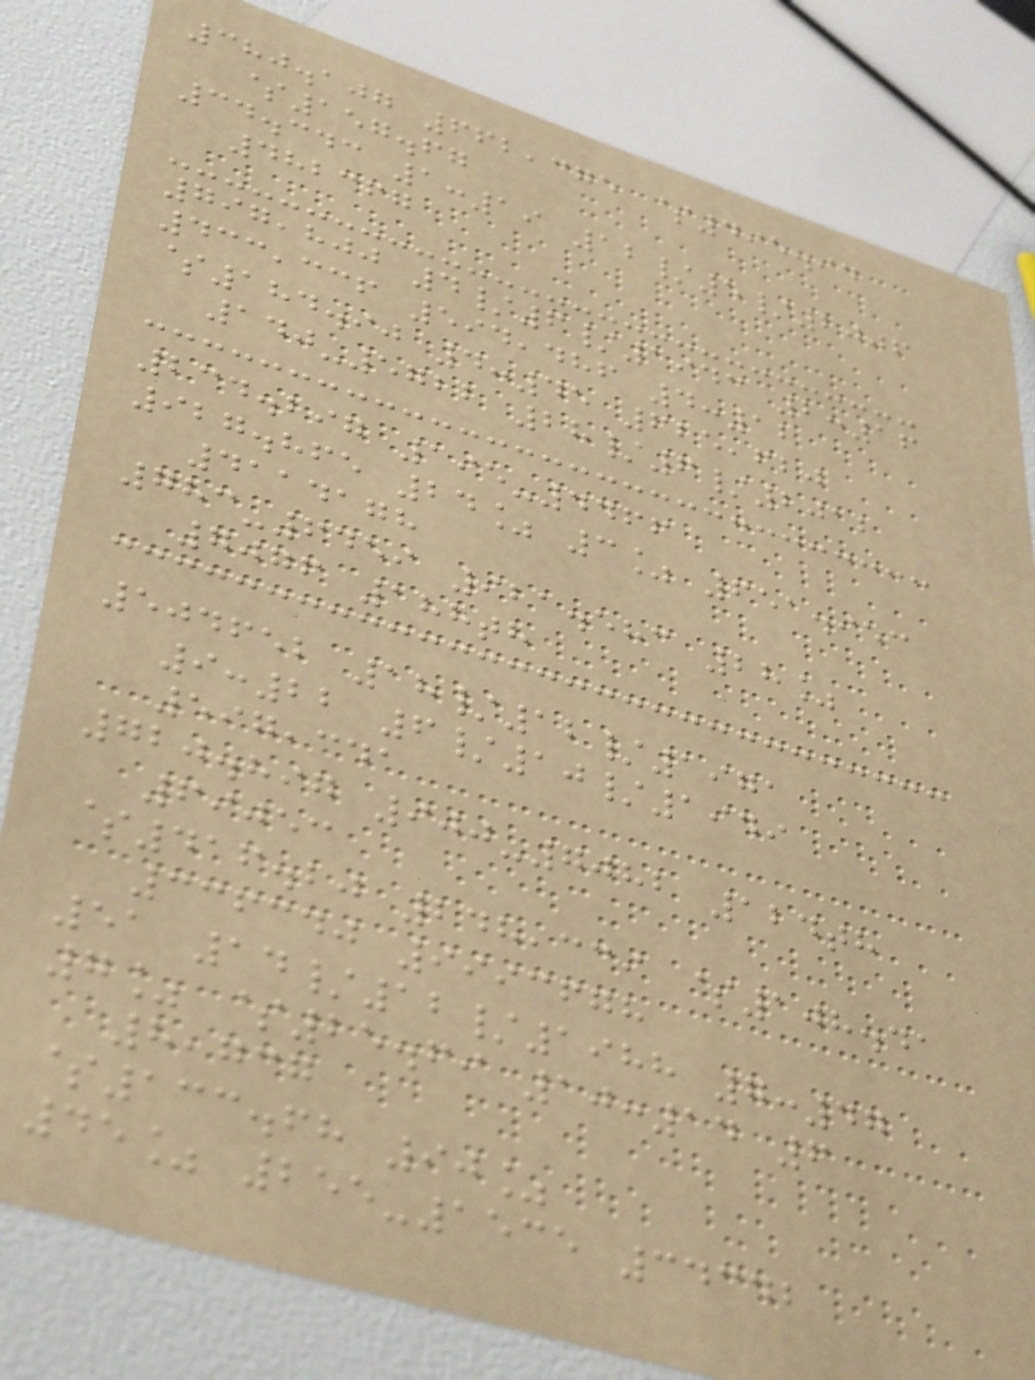380.107 662,375 $495.94
$157.67
34.343 1:19 12/5/2006
482367
797,800 4/6/1943 2:16
433,336 594,486 4:12
$184.90 4:45 625,620
140-5722 28/6/2012
234.297 195-4466
927.865 24% 3% 651.953
4114178
783-6459 921.583 28%
7076 188th
504652 18/12/1971
9:22 6/10/1949
597,341
720.897 900-7082 124th
69053
$416.20 248,339 $108.41
336340 9993678
51 14/12/1988 7:47
7% $25.69 10:14 6
8,737
$133.68 90%
45% 255-1535 34342
